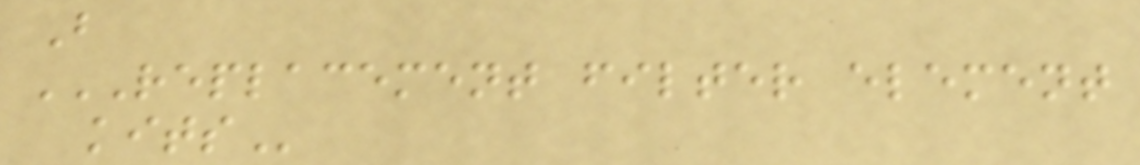B
REPLACEMENT FILTER ELEMENT
KITS
